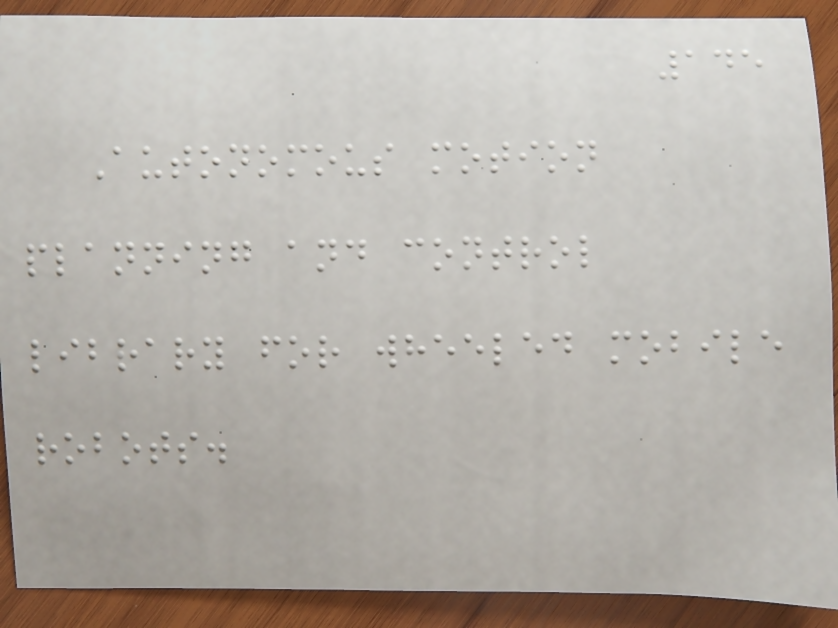145
Autonomous motion
planning and control
library for wheeled mobile
robots.
